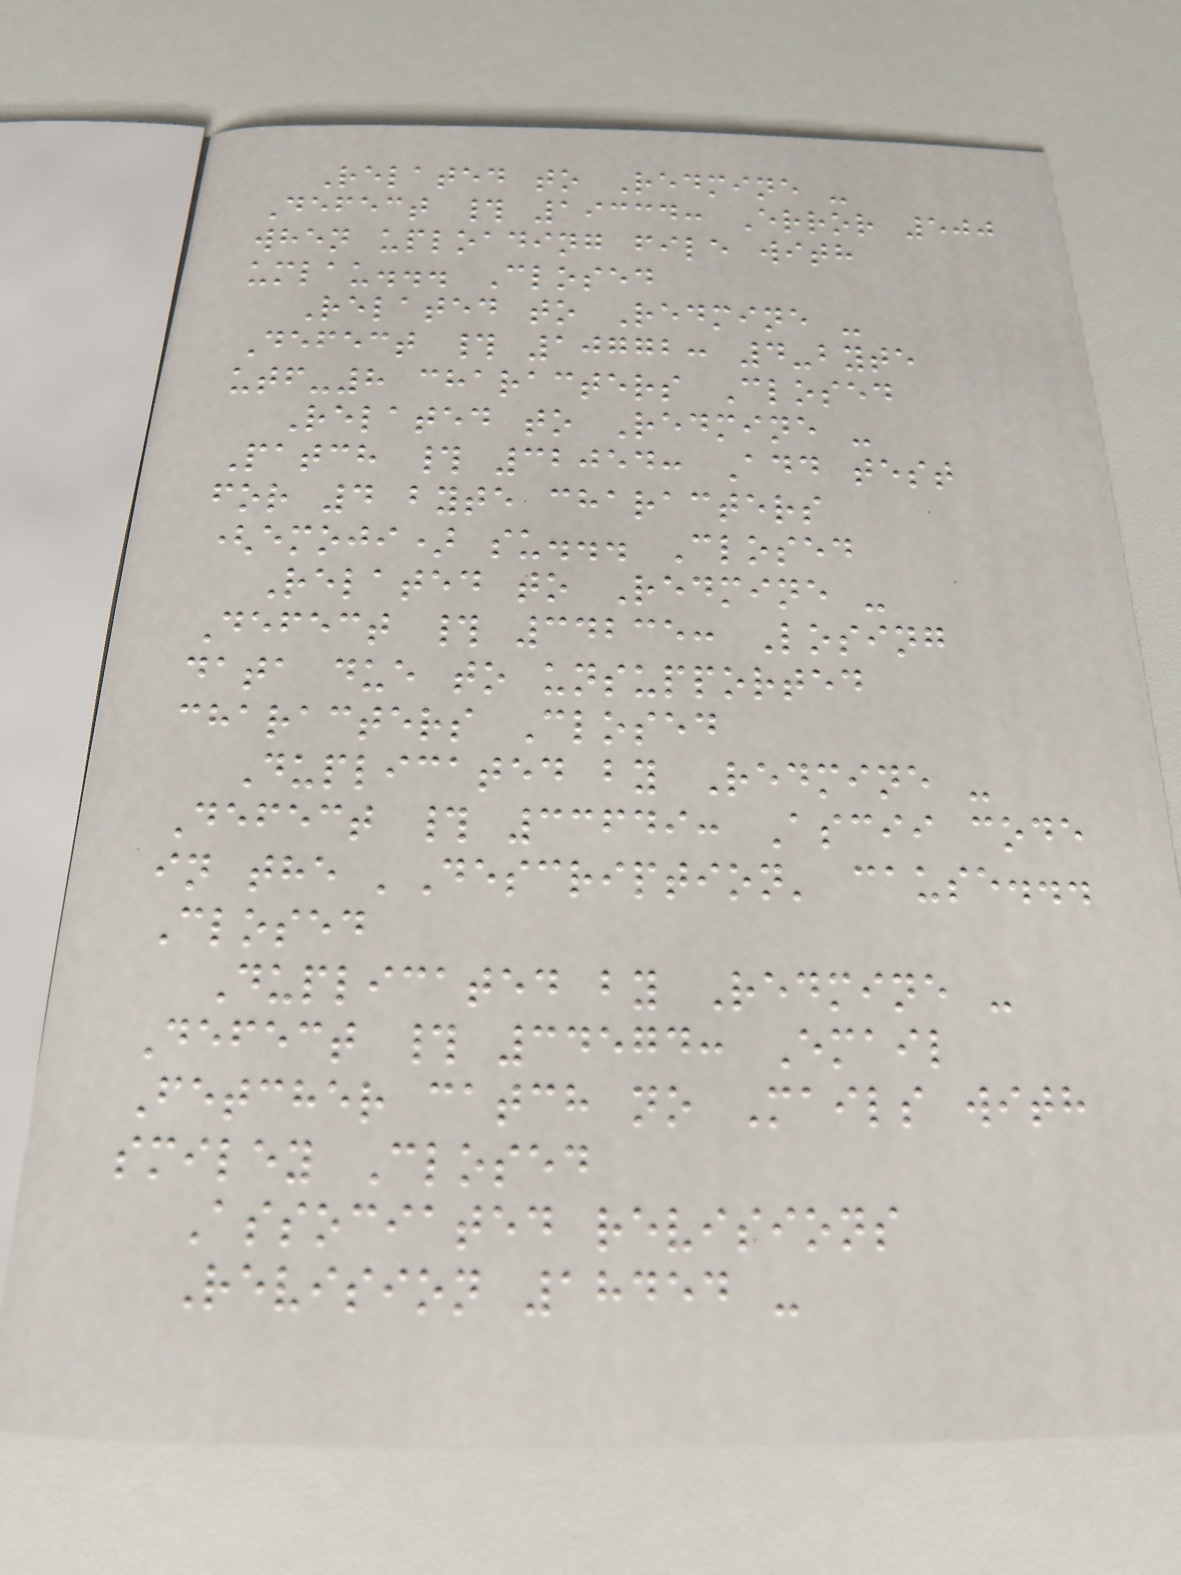Related to Redmine -
Defect # 19334: Error 500
when uploading file with
umlau... Closed
Related to Redmine -
Defect # 10772: 4-byte
utf-8 characters Closed
Related to Redmine -
Patch # 32054: Add test
for 4 byte characters
(emoji) su... Closed
Related to Redmine -
Defect # 34235: Losing
data due to unsupported
characters Closed
Duplicated by Redmine -
Defect # 33649: Ascii code
in the 'Description' cause...
Closed
Duplicated by Redmine -
Defect # 34574: Email
Fetcher catch no Mails with
smiley Closed
Associated revisions
Revision 18454 -
